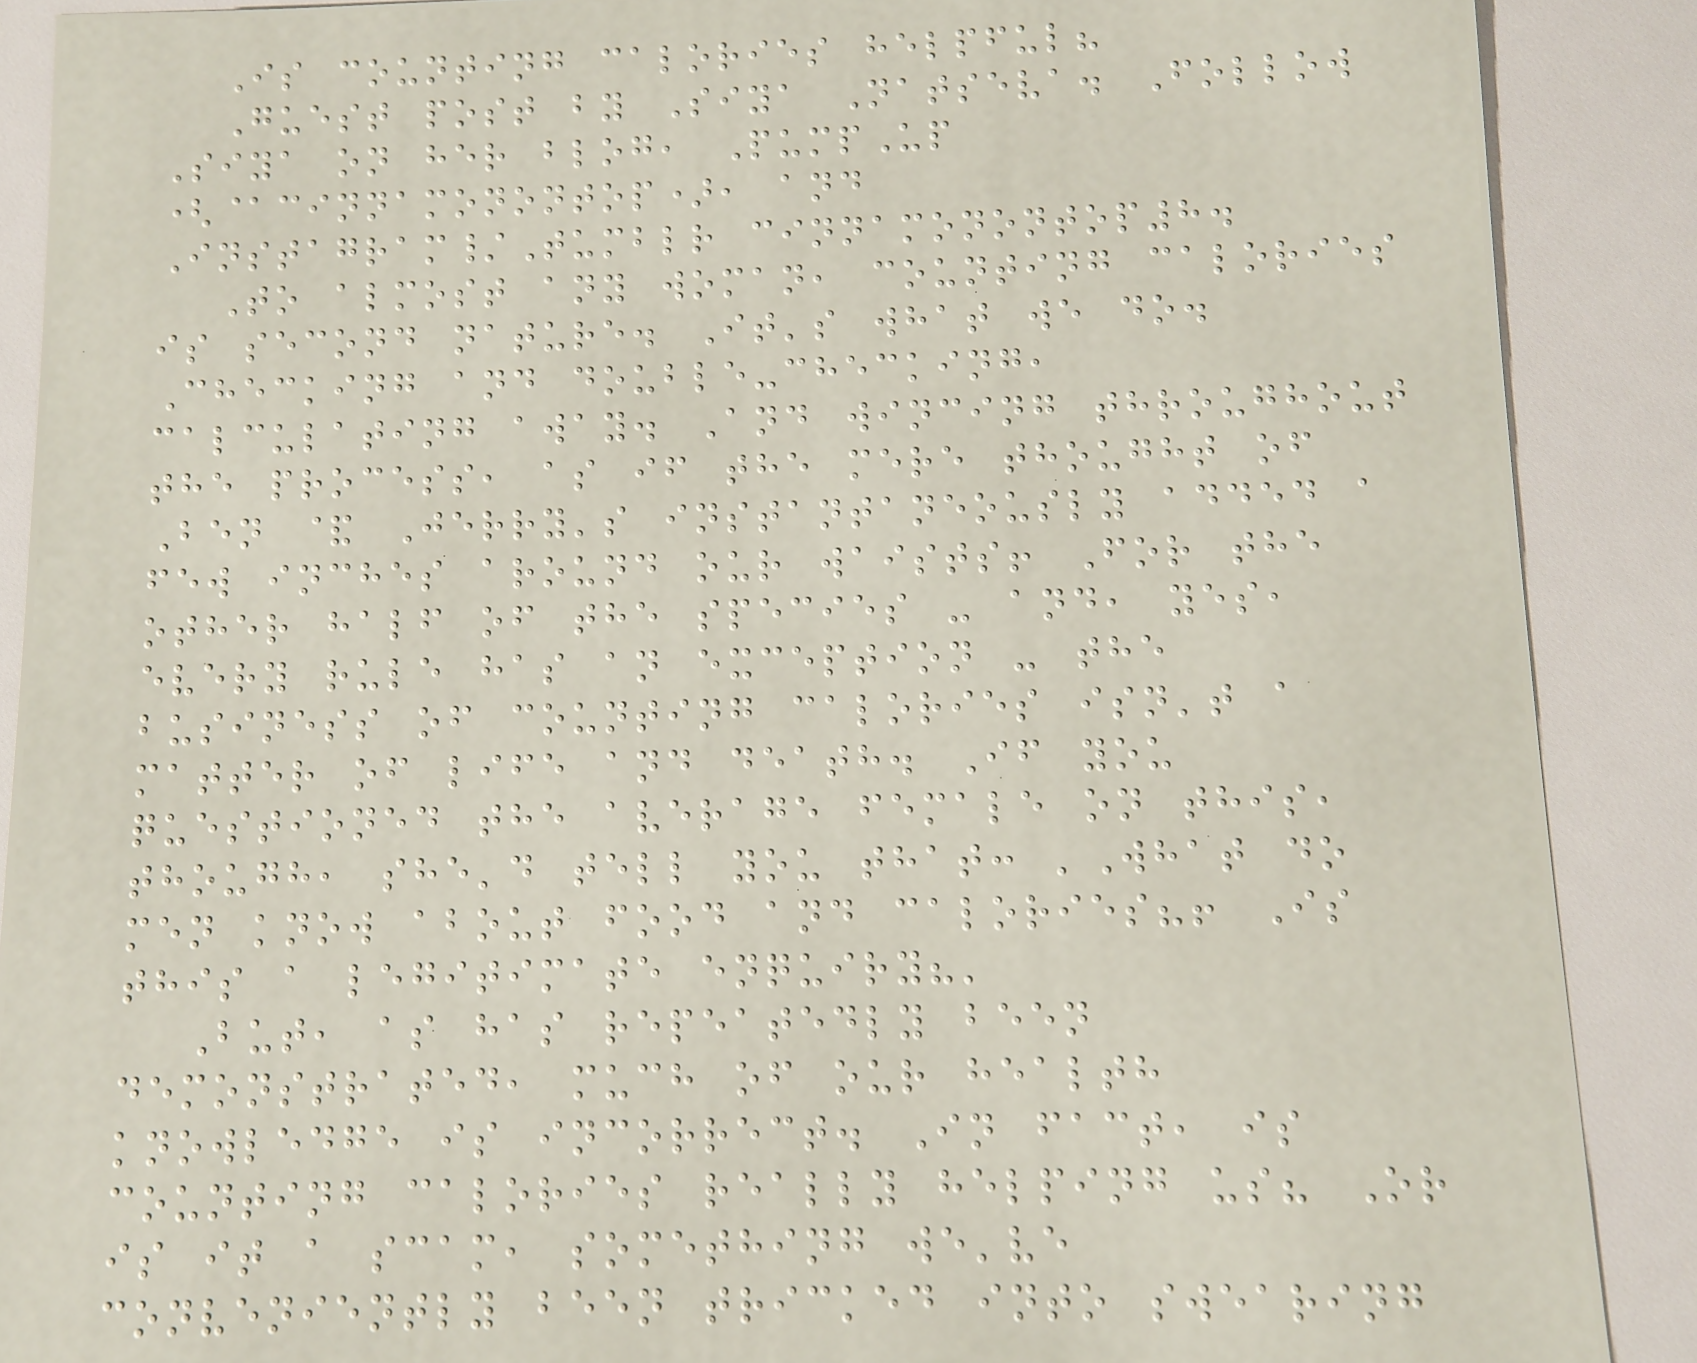Is counting calories helpful?
Guest post by Siya Natseva. Follow
Siya on her blog, PumpUp
(@cinnamonontop), and
Instagram/Tumblr cinnamonontop8.
To almost any woman, counting calories
is second nature. It's what we do.
Checking and double-checking,
calculating away. And wincing throughout
the process, as if the mere thought of
Ben & Jerry's instantaneously added a
few inches around our waists! For the
other half of the species - and, yes,
every rule has an exception - the
business of counting calories isn't a
matter of life and death. If you
questioned the average female on this,
though, she'd tell you that: 'What do
men know about food and calories?! Is
this a legitimate enquiry?'
But, as has repeatedly been
demonstrated, much of our health
knowledge is incorrect. In fact, is
counting calories really helping us? Or
is it a scam, something we've
conveniently been tricked into swearing
